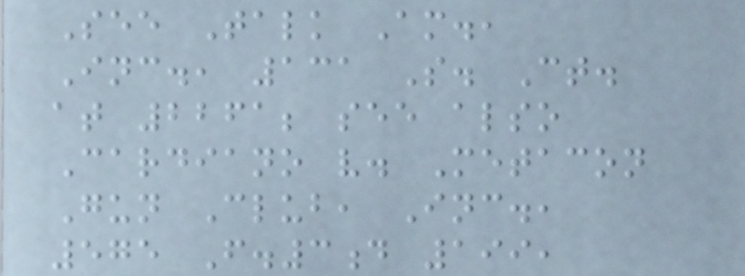See Talk Am.,
Inc., 131 S. Ct.
at 2261; see also
Cardiano v. Metacon
Gun Club, Inc.,
575 F.3d 199,
